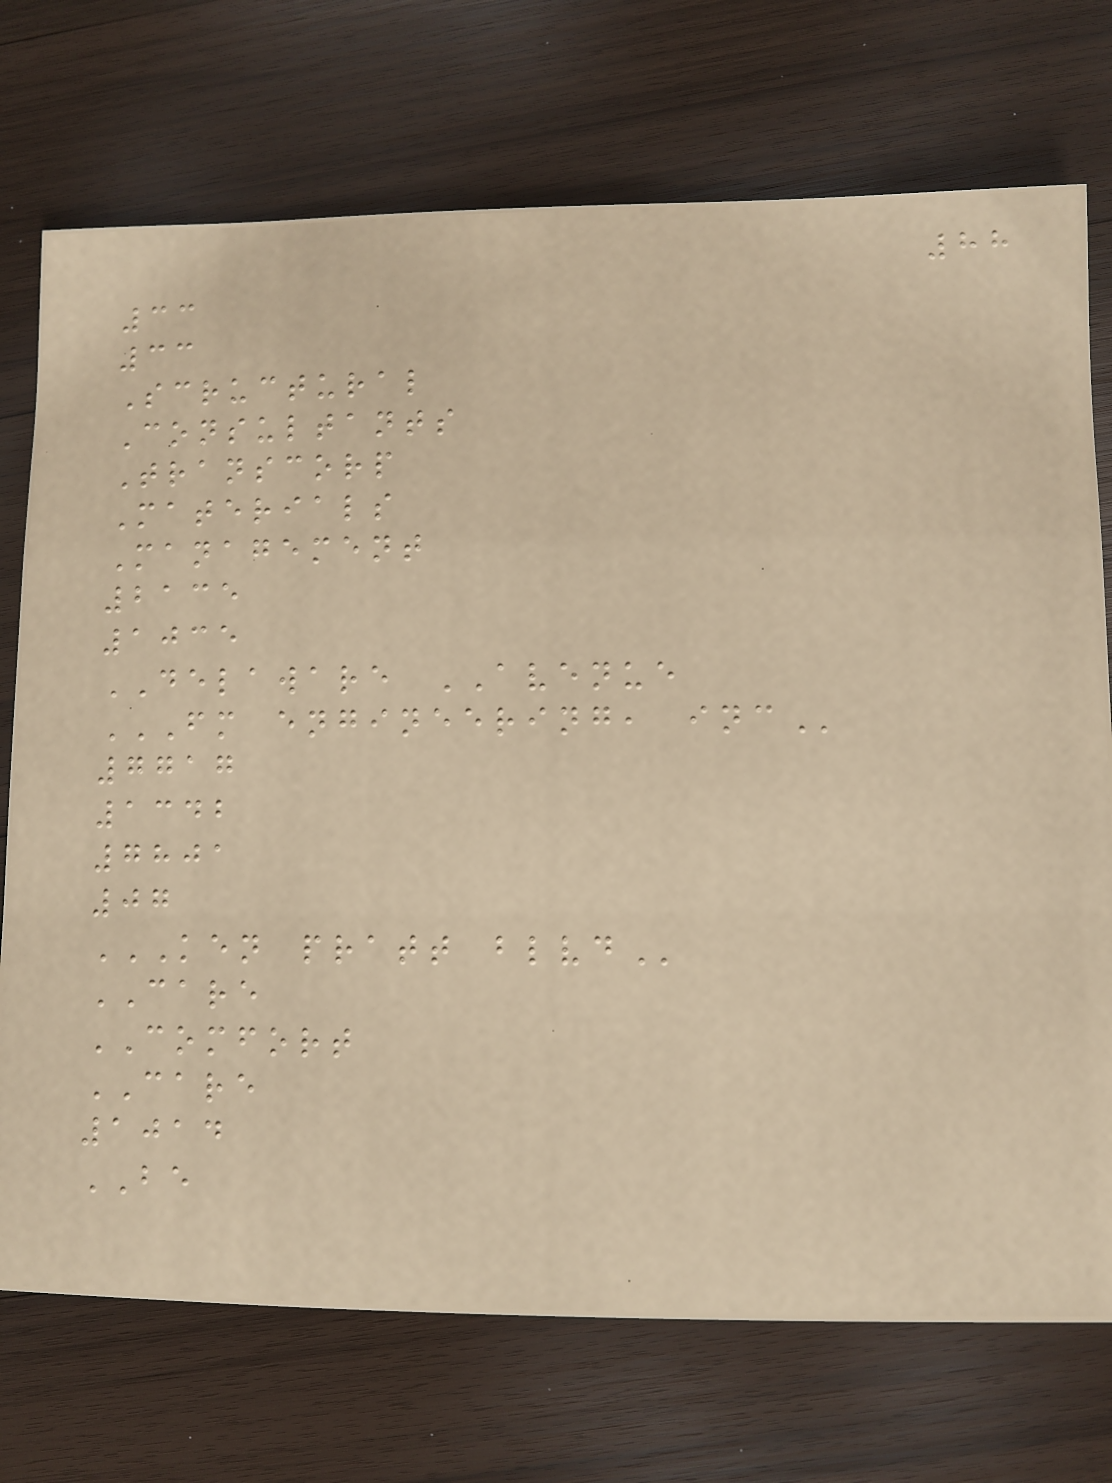88
33
33
Scructural
Consultants
Transcorp
Materials
Management
2135
1035
DELAWARE AVENUE
FM ENGINEERING, INC
7717
1342
7801
07
KEN PRATT BLVD
CARE
COMFORT
CARE
1014
BE
